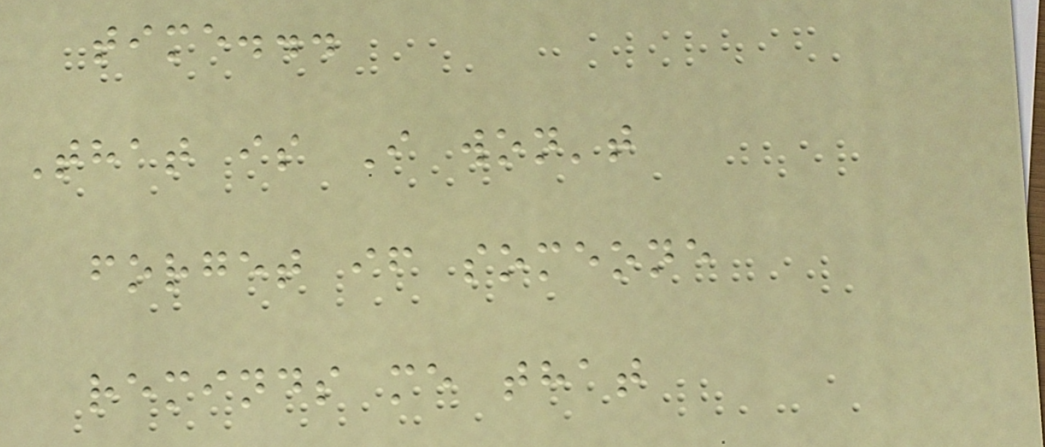time...
That is I won't
forget if someone
reminds me that
